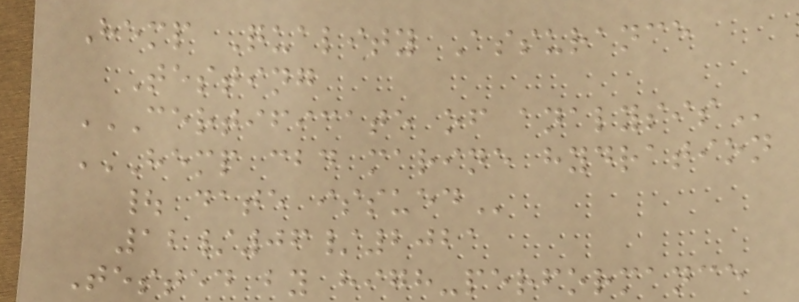Hemp Quality Assurance
Testing
CERTIFICATE OF ANALYSIS
HEMP CBD MARINE HYDRATION
| DATE ISSUED
12/06/2021
Tested by high-performance
